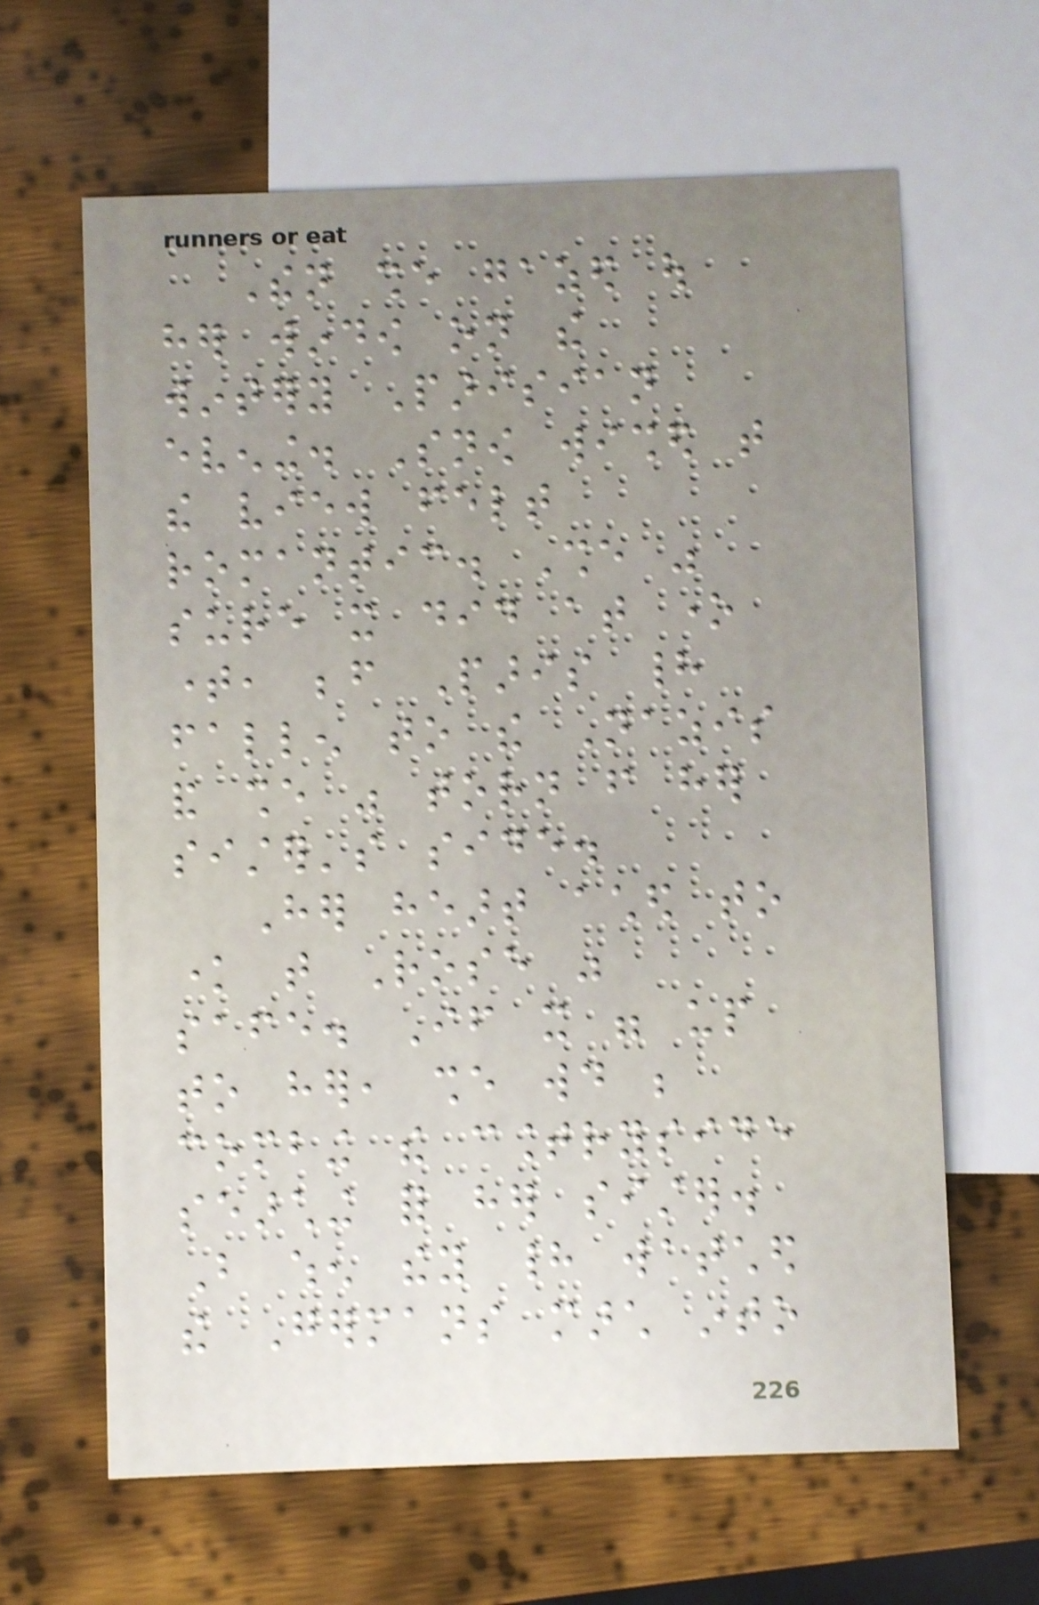Then she gazed out
her window on the
wintery Parisian
evening. Snow wished that
the view felt
romantic. She was
sure it did at one
time, before Paris had
fallen to the Nazis
and she was torn from her
sister's side.
Her heart ached to
know that Rose was
safe. If it were up
to her, she would be
combing the countryside
searching for her sister.
But when they had watched
the Germans march into
